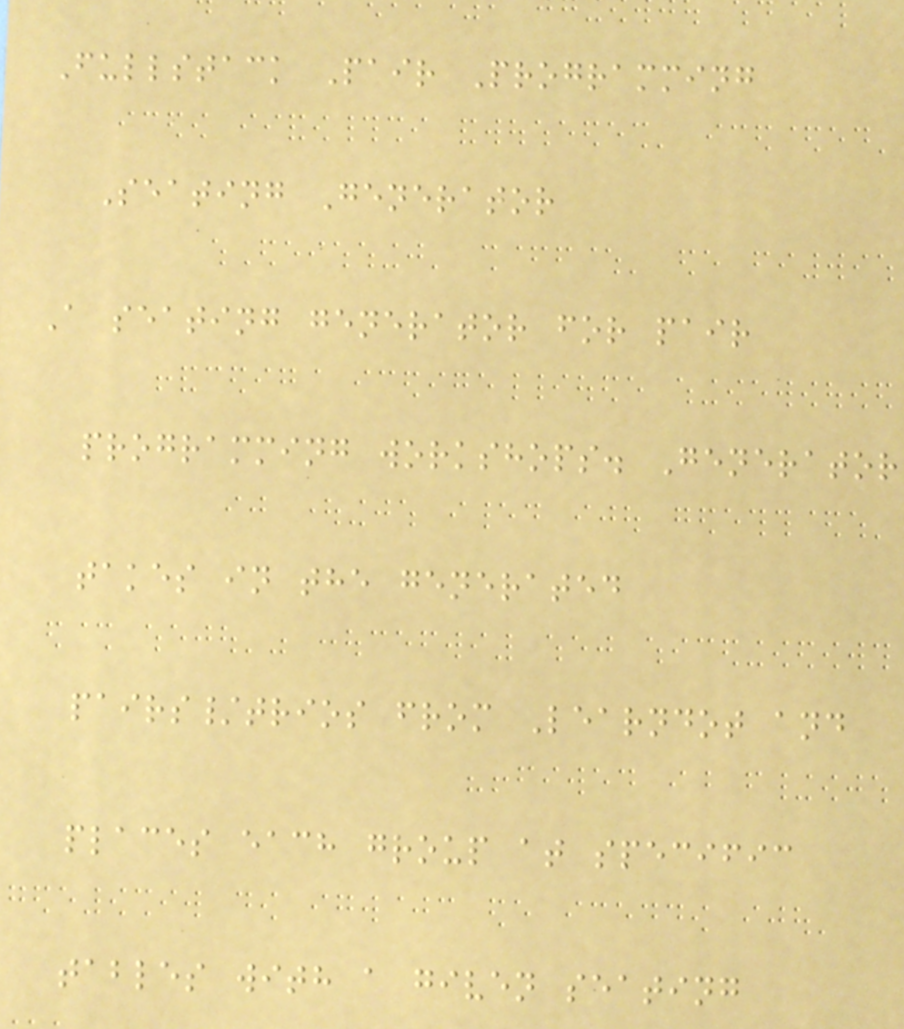Fullstack Pair Programming
Seating Generator
A seating generator for pair
programming workshops. Generator
takes in the generated
pairs/trios from Learndot and
places each group at specific
tables with a given seating
